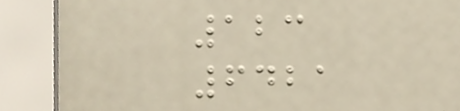123
6421
